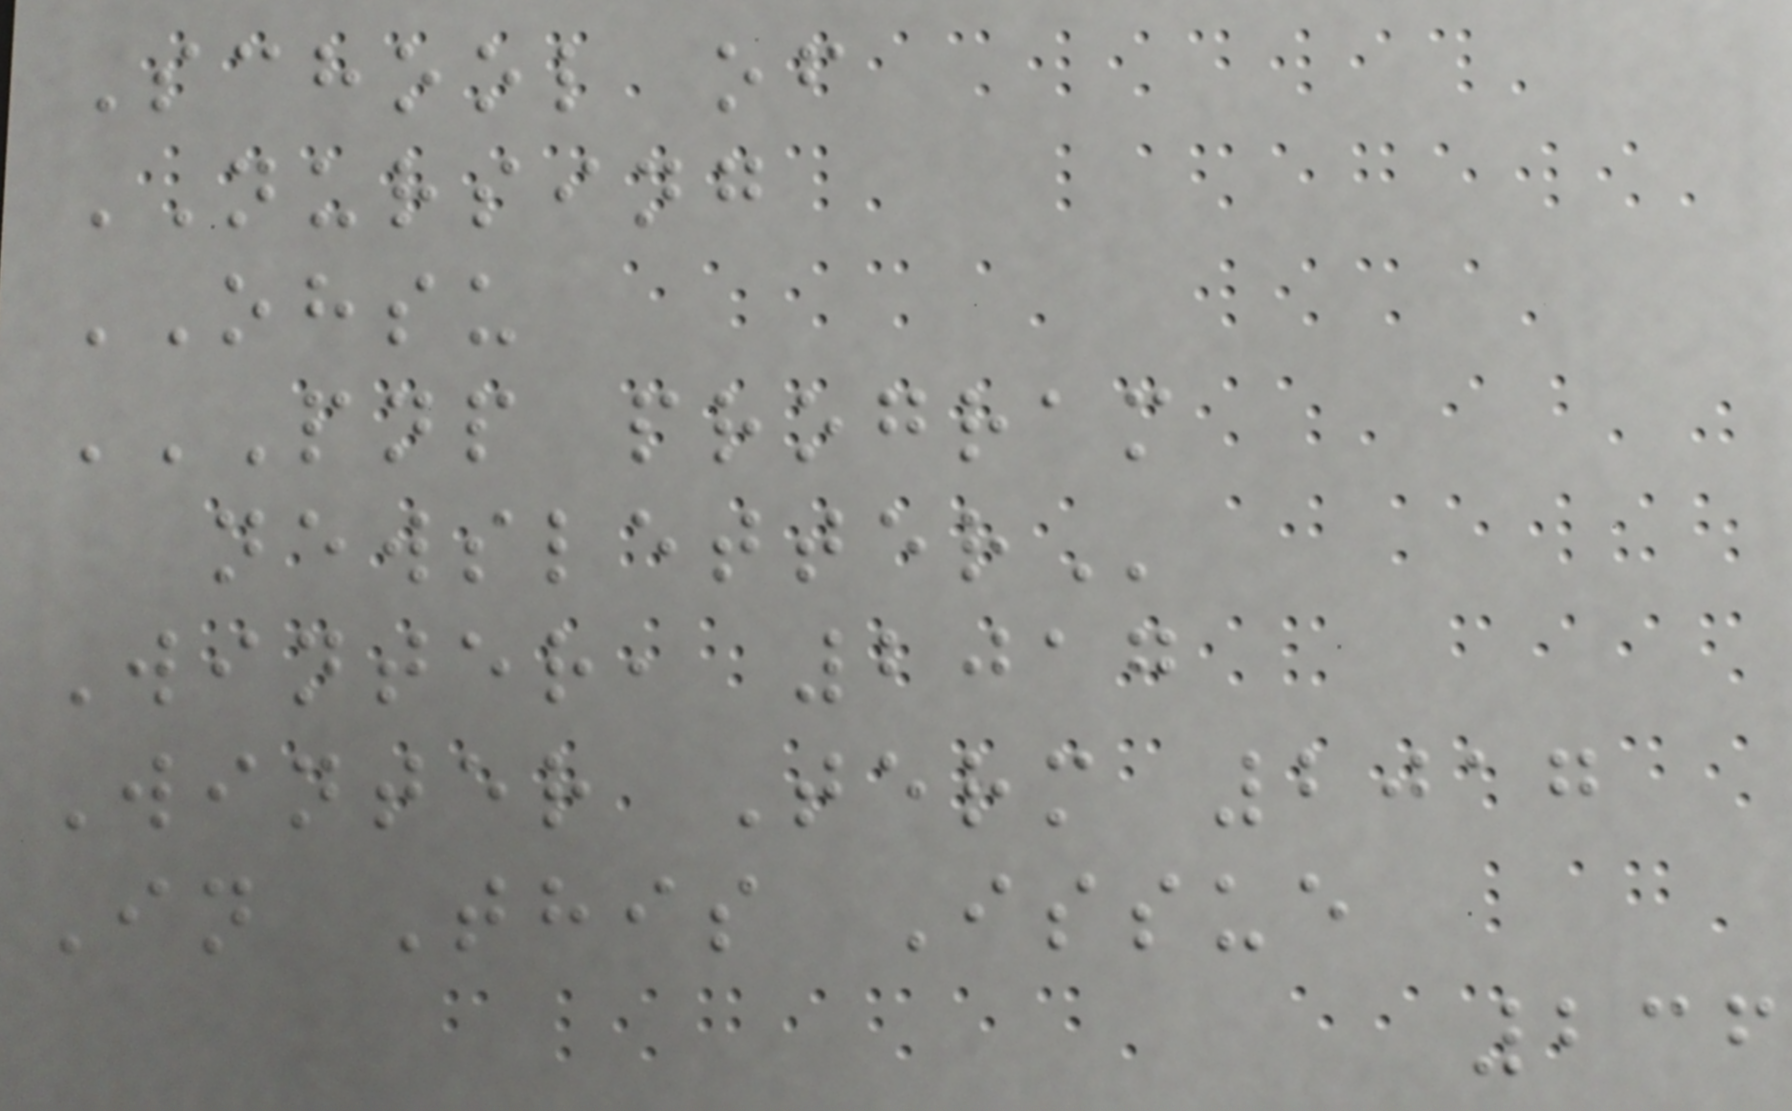School of
NURSING
OHSU
PNP PROGRAM
NEWSLETTER
Winter, 2017
Winter Term 2017
In This Issue
236
